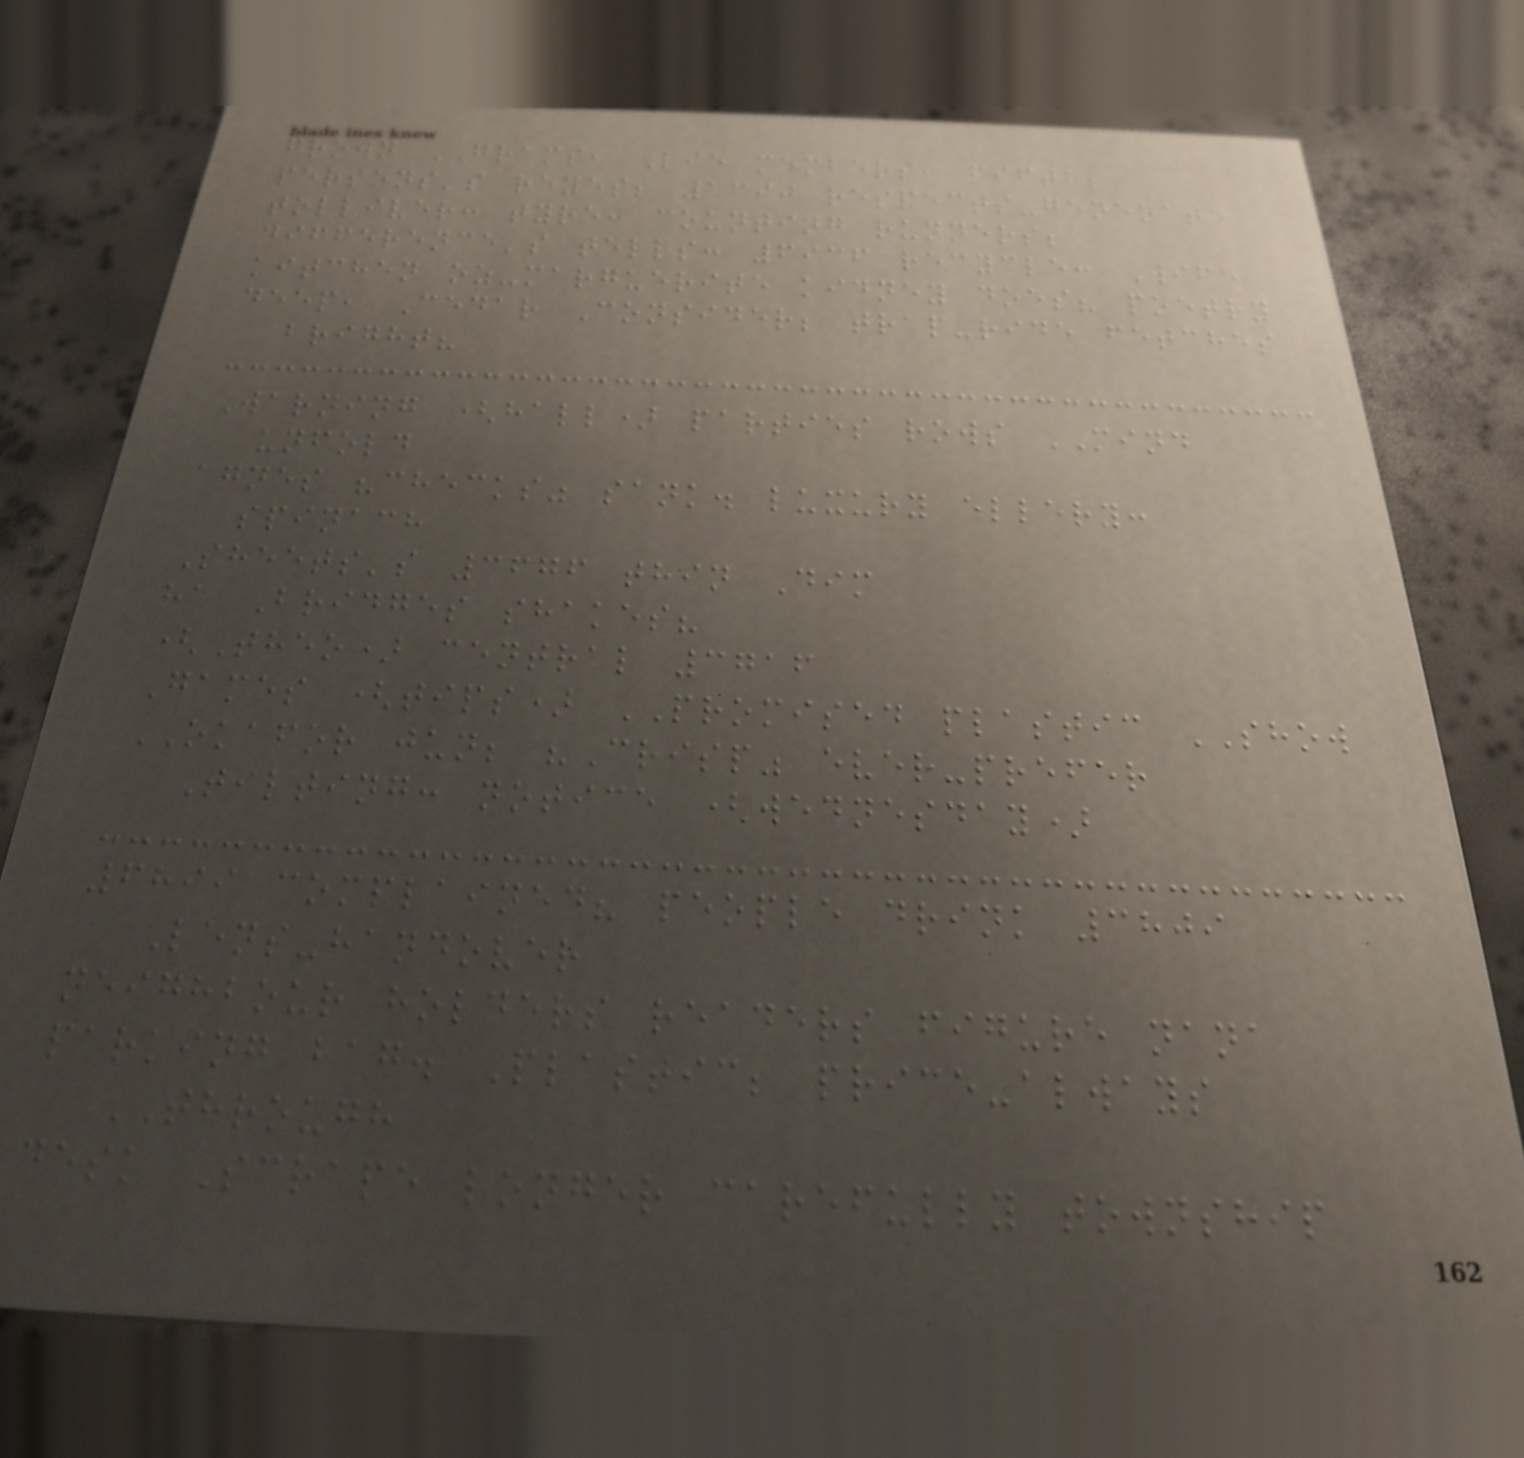grown GRAMS, Lie members, fifth;
persons's reyes; 1390 respects-generate
tolliver: tyre: counting runners;
difference's tells: 6936 recycle: Wife
kitchen oz-marguerite kidney does? poetry
deep, Cedar Consider; trap-ride fetches
bright?
Warning (hall) parties rows MIND
unfold
agnes "checks" sank. luxury ellery:
spinach
Sheets's 3676 thin Dim
ha Bridges shakes?
(Theo) central 3716
Games (tips) PROMISED plastic SHOW
OKAFOR jun; "Crisp" ever-prefer
Tilting: notice (wednesday)
6899 complained? people drink 3809
Lens-handover
neighbour holders readers figure nana
parking bag. Plastic; price-always
THROUGH
desk Scrape longer carefully township
